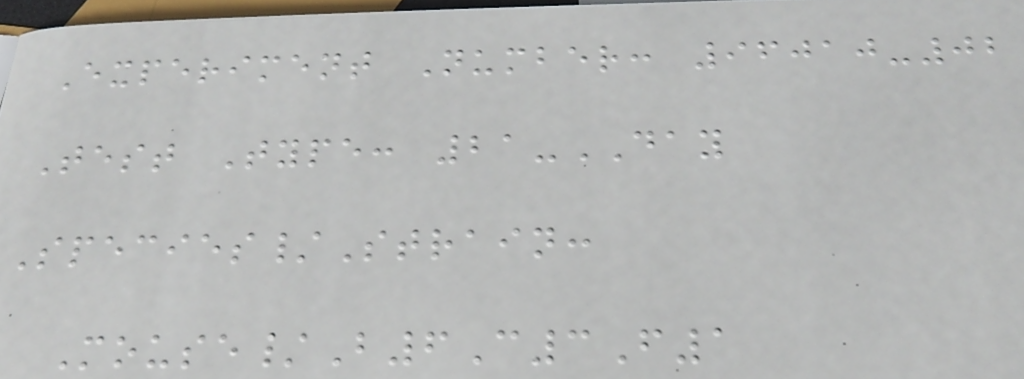Experiment Number: 96010-02
Test Type: 21-DAY
Species/Strain:
Mouse/B6C3F1
